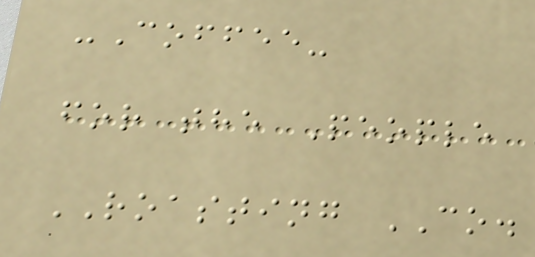-Coffee-
for the People
ROASTING CO.
